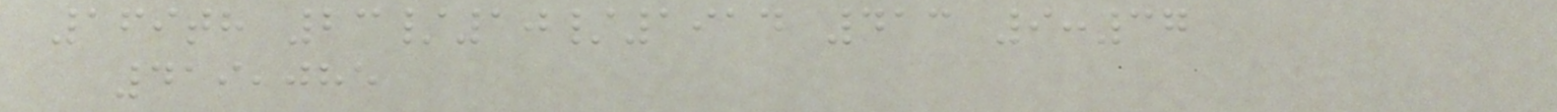169th 23/10/1914 413 9:37
419,085
